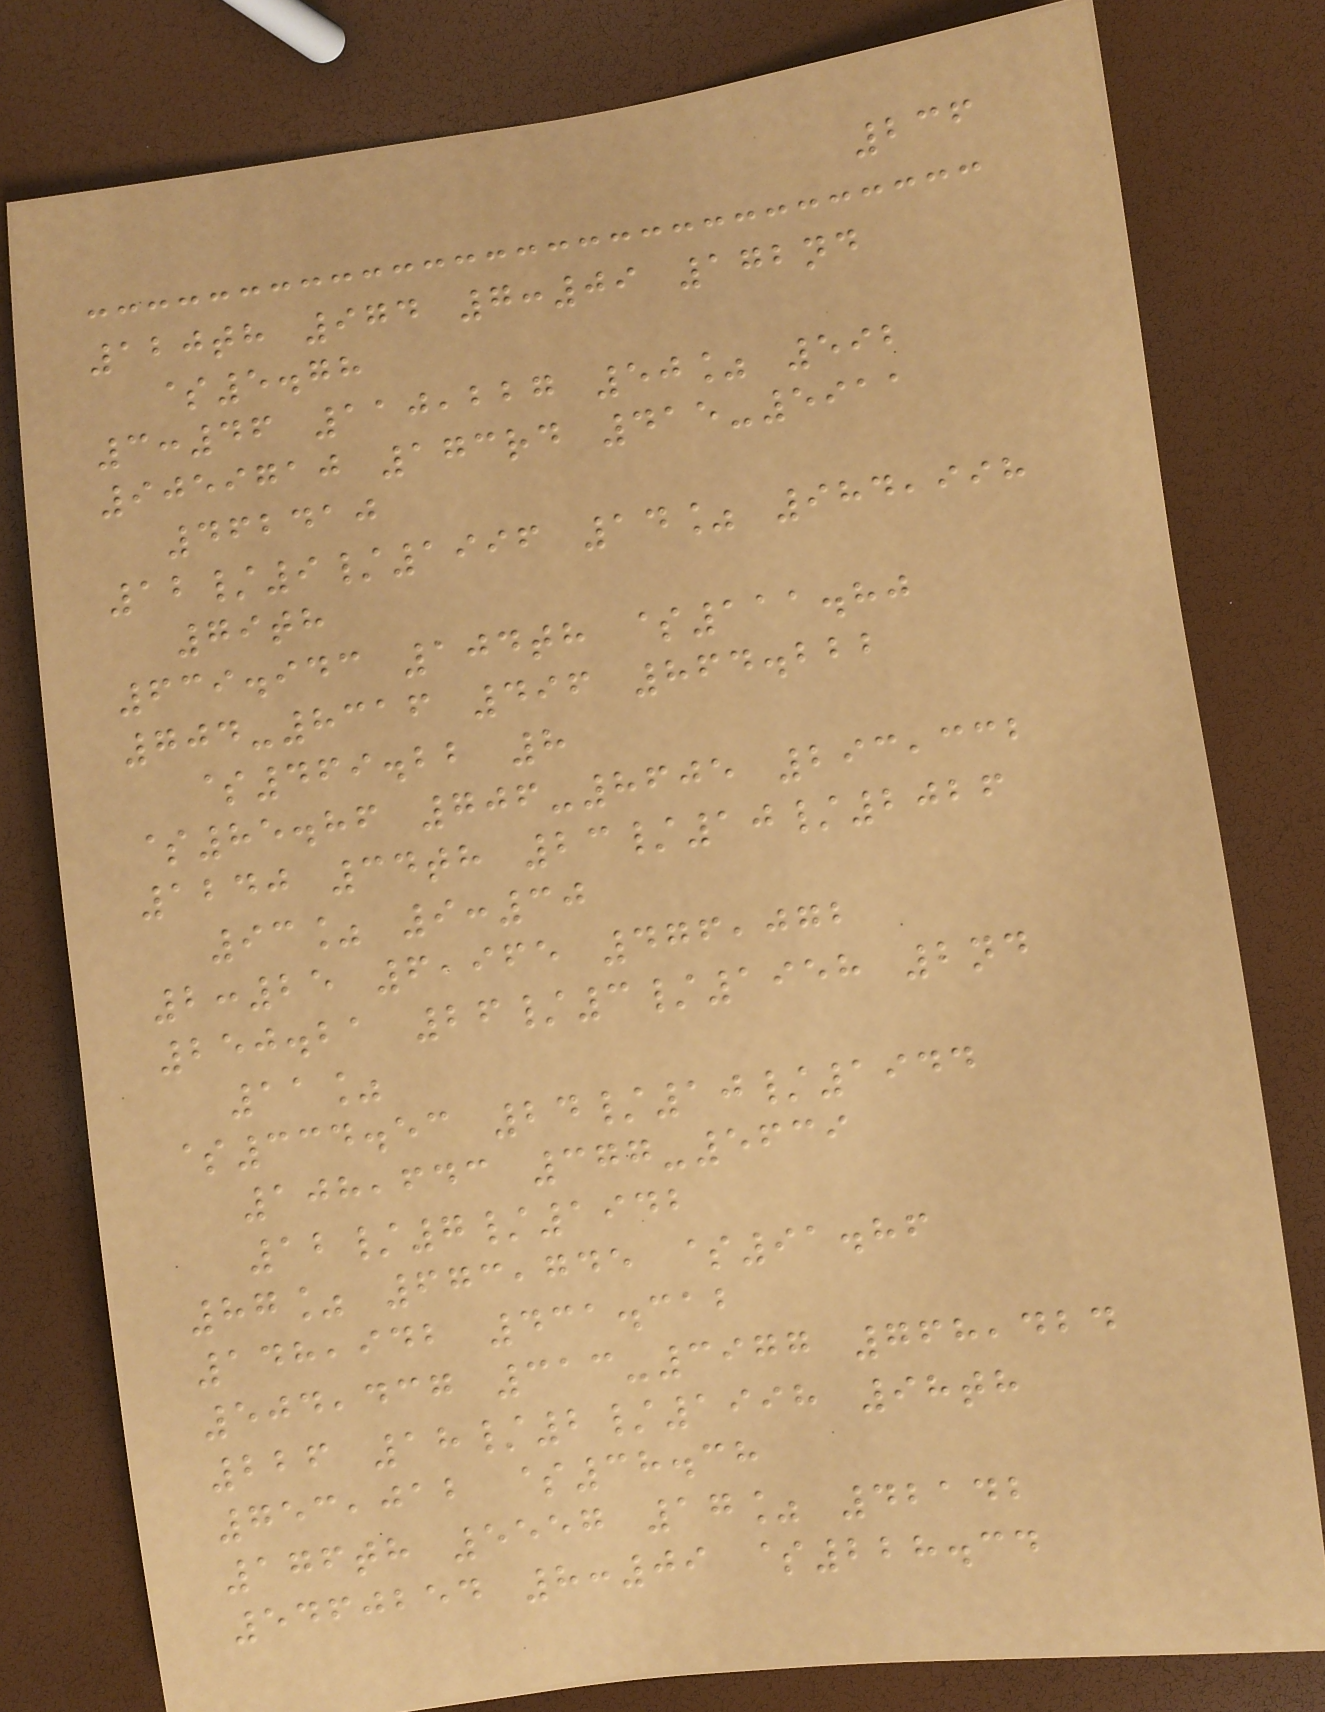236
120th 974 7:09 172nd
$5.78
3:46 110,227 50% 592
9059710 173rd 415-5911
462410
12/9/1996 14% 984,998
79th
639.943 104th $111.80
704-8316 496 864.222
$469.22 8
$85.86 706-8605 293,332
1240 34th 23/10/2026
93% 9:30
2:25 6,965 476,072
250.21 26/3/1958 2nd
11%
$334.53 24/10/1944
108,643 377-5639
12/7/1942
87% 673,745 $91.86
148,942 431.312
504,437 313-3977 768,424
226 18/2/1998 98th
753,012 $38.38
176th 5557 17% 42142
5460254 8:09 $228.34
